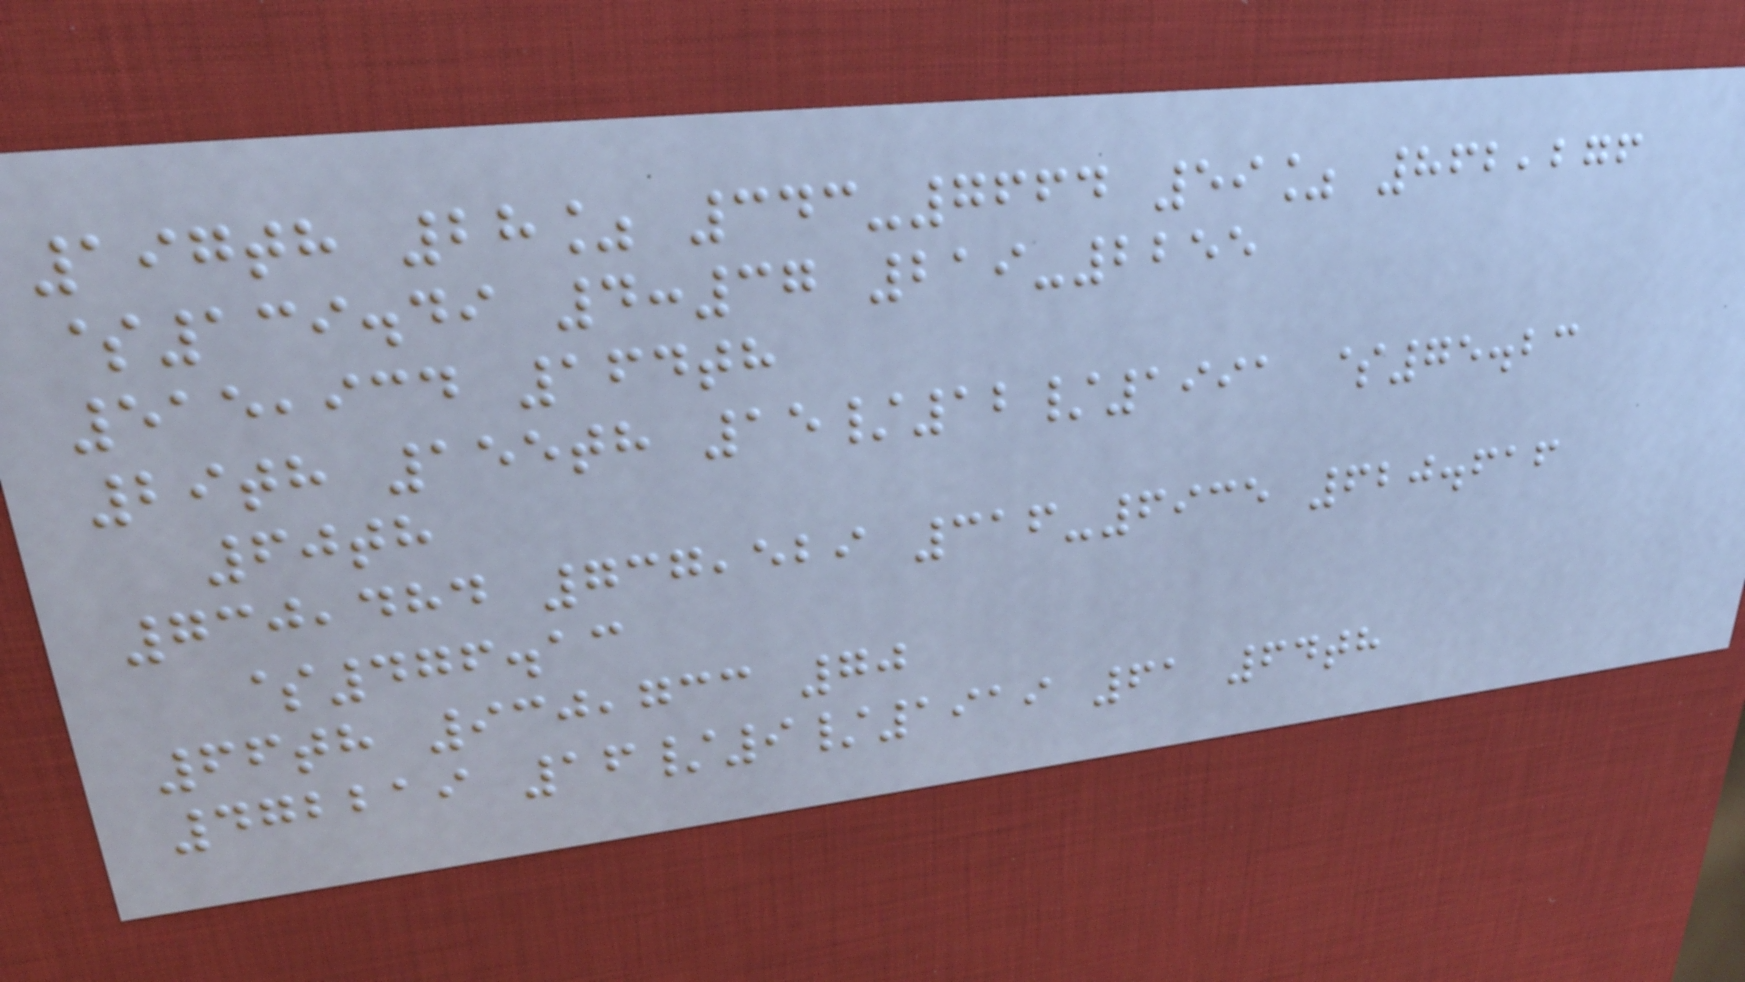197th 28% 343-7664 59% 862,276
$139.49 4:37 219-2255
515,934 164th
29th 155th 15/12/1991 $75.23
60th
730,484 737,529 316-6935 620.616
$476.13
66th 930,733 70
472219 16/9/1919 61 64th
